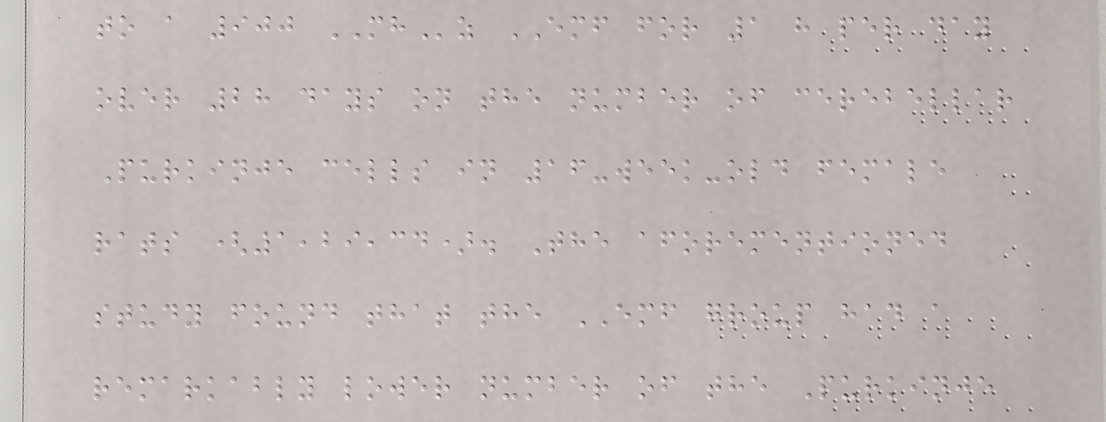to a 900 MHz EMF for 1 h per day
over 28 days on the number of cerebellar
Purkinje cells in 16-week-old female
rats (1,29,34). The aforementioned
study found that the EMF group had a
remarkably lower number of the Purkinje
